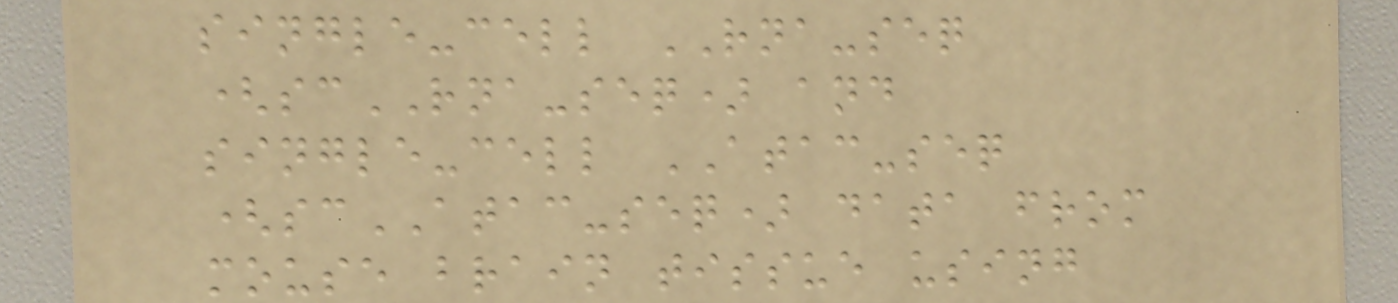single-cell RNA-seq
(scRNA-seq) and
single-cell ATAC-seq
(scATAC-seq) data from
mouse brain tissue using
